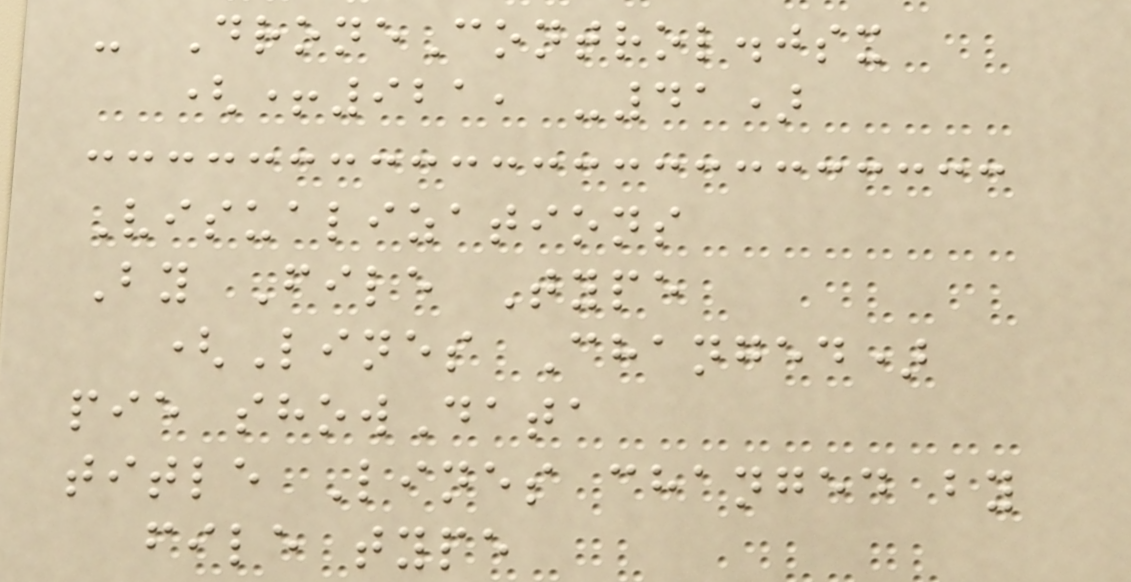- DroneControl.jsx
(+921, -41)
Visualizations
By File Type
(Lines Changed)
pie showData
title Lines changed by
file type
